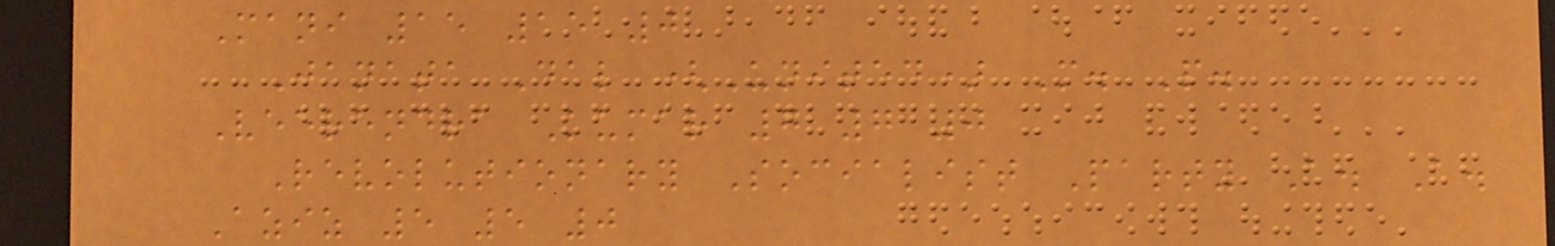Mani 15 15 0
Janata Dal (United) M. P.
Veerendra Kumar 7 7 0
Revolutionary Socialist Party A. A.
Aziz 5 5 0
